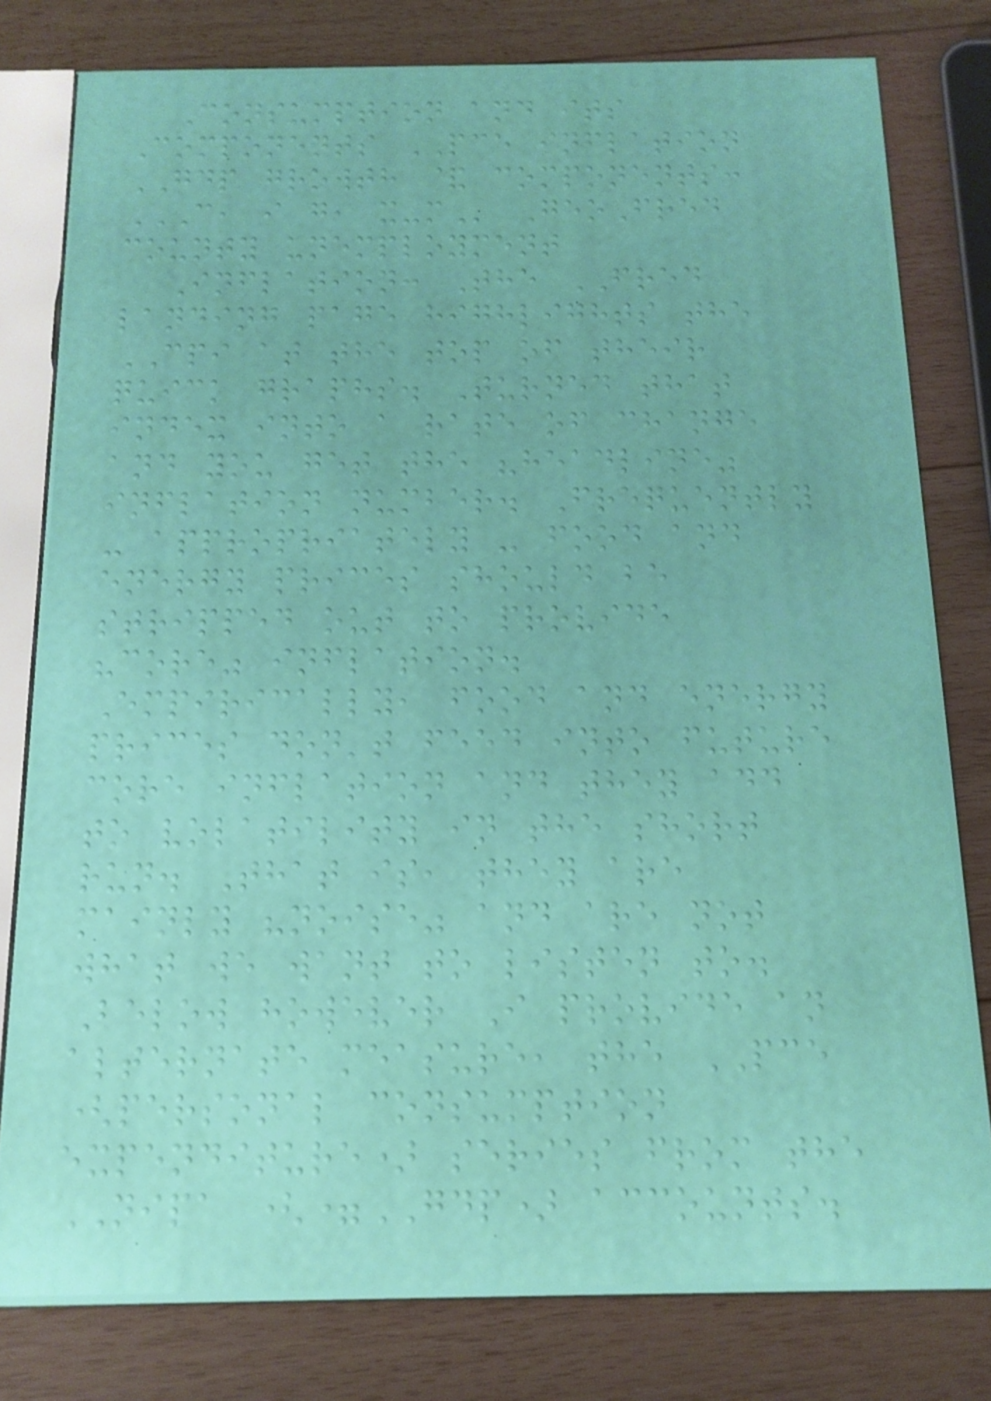Consumption and its
Components PCE inflation
GDP growth & components:
C, I G, X-M GeoFred
county unemployment
Inflation: The FRED
landing page highlights the
CPI at the top of their
quick graphs. Turned that
index into a rate of change
and you get the "headline"
inflation number. Frequently
- appropriately - food and
energy prices should be
stripped out to provide
"core" inflation.
Empirically, food and energy
prices don't feed into future
core inflation and they add
to volatility in the short
run. That is, they are
mainly "noise" and are not
what we want to listen to.
Below however I provide an
alternate measure, the PCE
(personal consumption
expenditure) series from the
NIPA (=GDP) accounts.
